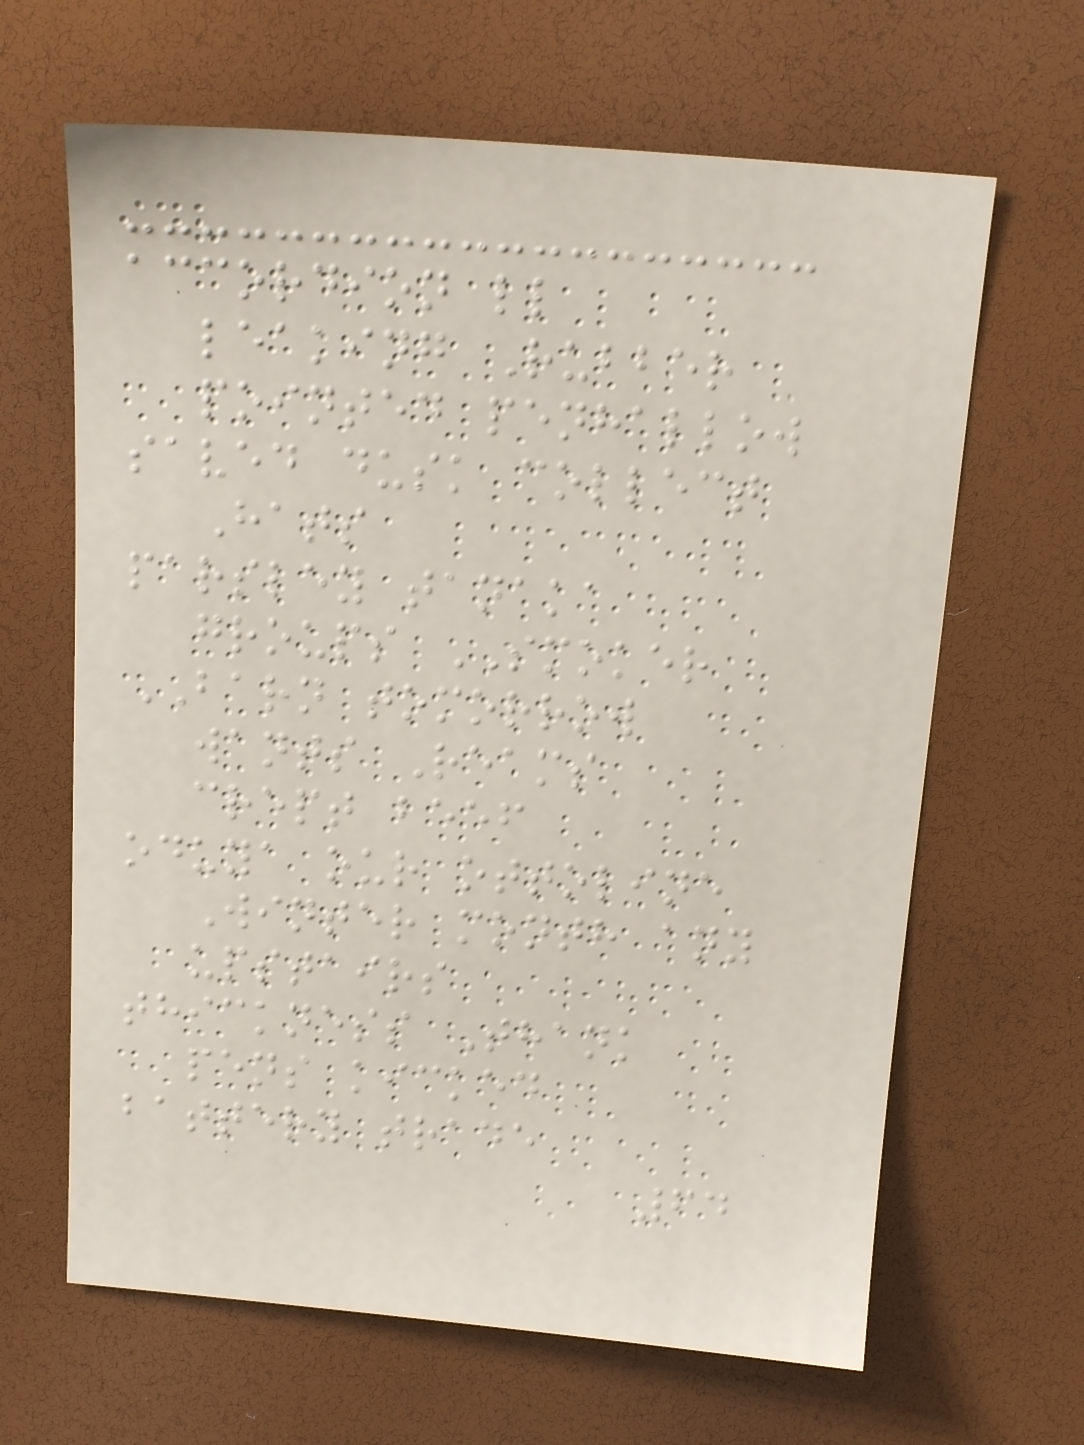accordion ll
leaking Rubber
pointed penhallow
saved dusk collect
Hats
parsley tanaka
groups SMOKER
BARN tomorrow
wants Reams
crept beef
oduya our ottoline
Winter month any
upstairs
thickness Thank
pens kicked
battery trade
64
